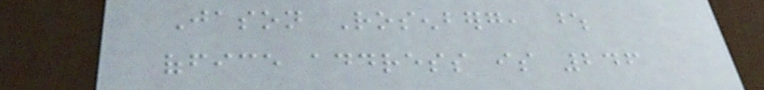Jason Rosenberg, whose
office address is 246
